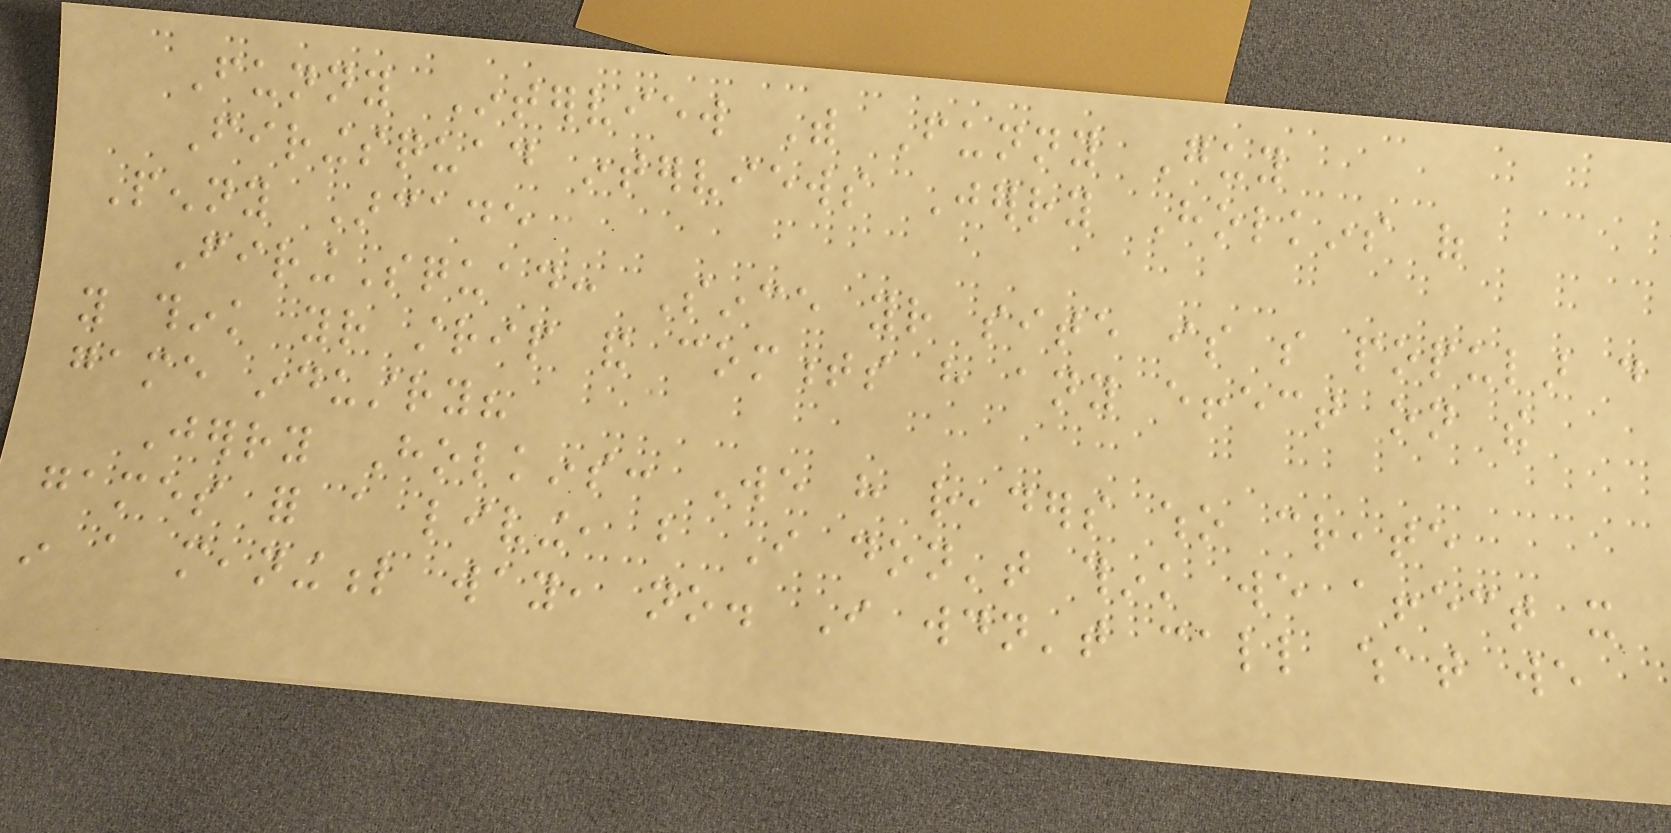Funny Interview With Funny Guy
Firingsquad interviews Jerry Holkins of
Penny Arcade
FiringSquad: Since your site is so popular do
you think your strip and comments have any effect on the
game industry?
Jerry Holkins: We have readers who create
games for a living, but I don't think we affect it
in a meaningful way, no. I wouldn't call what we
